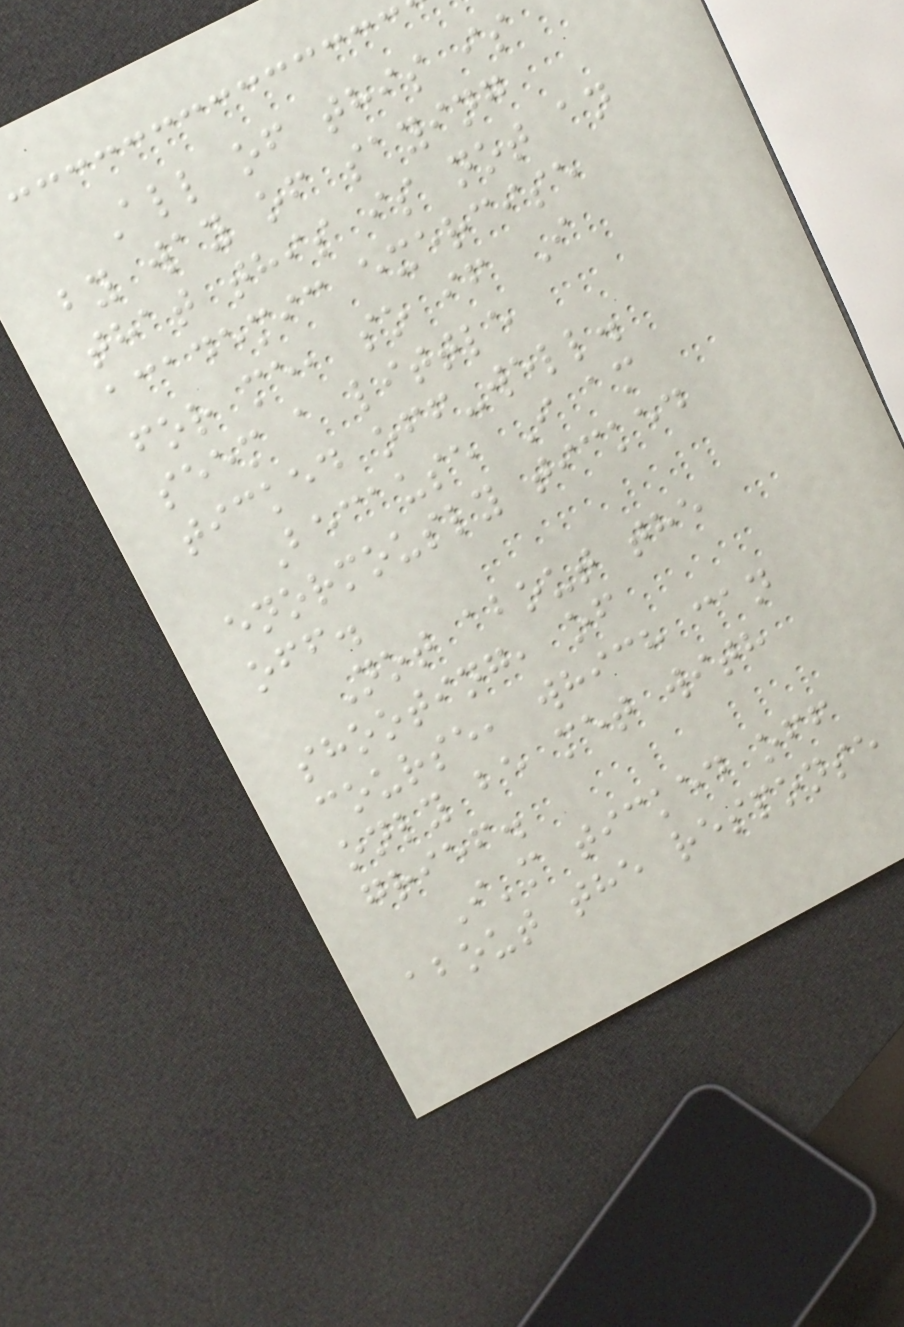All of this is
by way of saying
that this is not an
academic exercise
for me, so if I
seem a little
ticked off-well.
Because I am
enormously ticked
off.
Not about the
shooting, of
course, which can
only be met with
grief.
I'm ticked off
about the response
